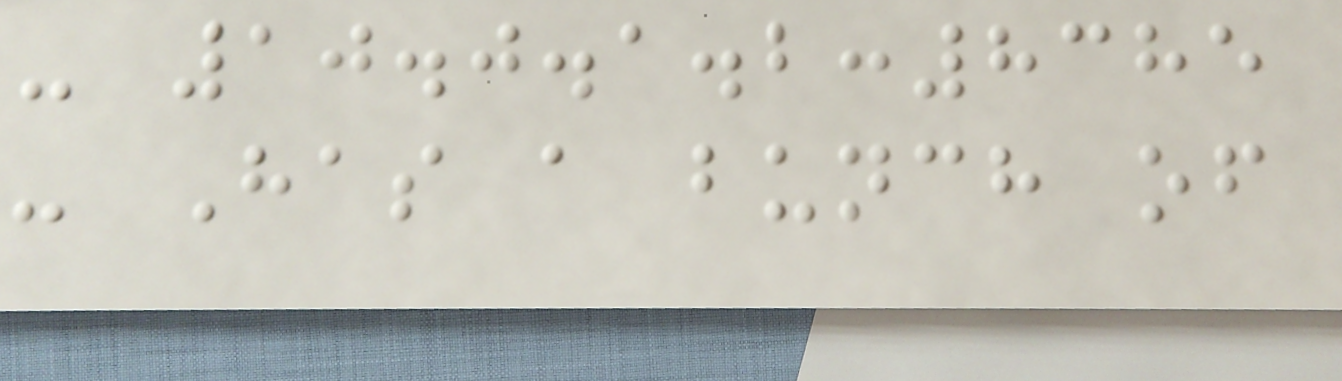- 10.0.1.2:8385
- Has a bunch of
